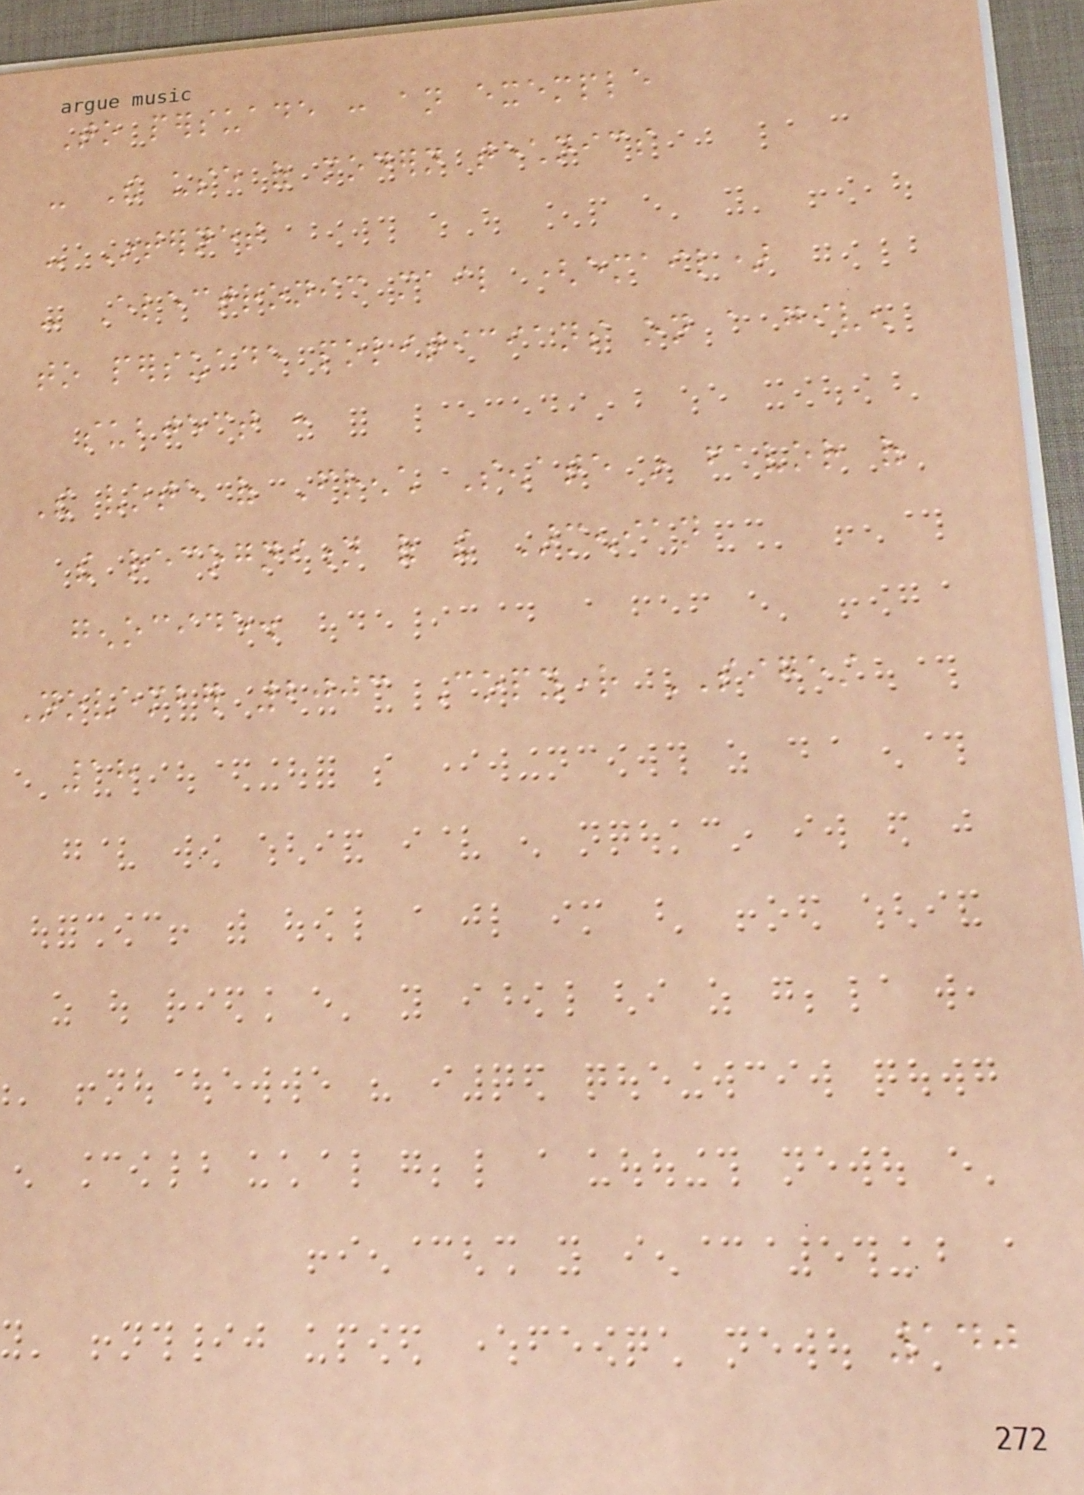To persuade : an exemple
- The use of modern technics
- Internet
- Electronic mail (email)
to persuade politicians on a given
subject :
The vote of French Senate in favor of
the recognition of the Armenian
genocide.
November 2003 Copyright SIGEST
18
140
